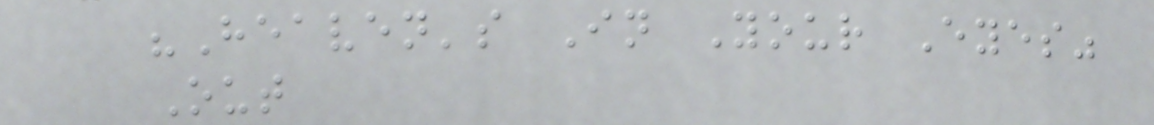"Heaven's In Your Eyes"
Out
